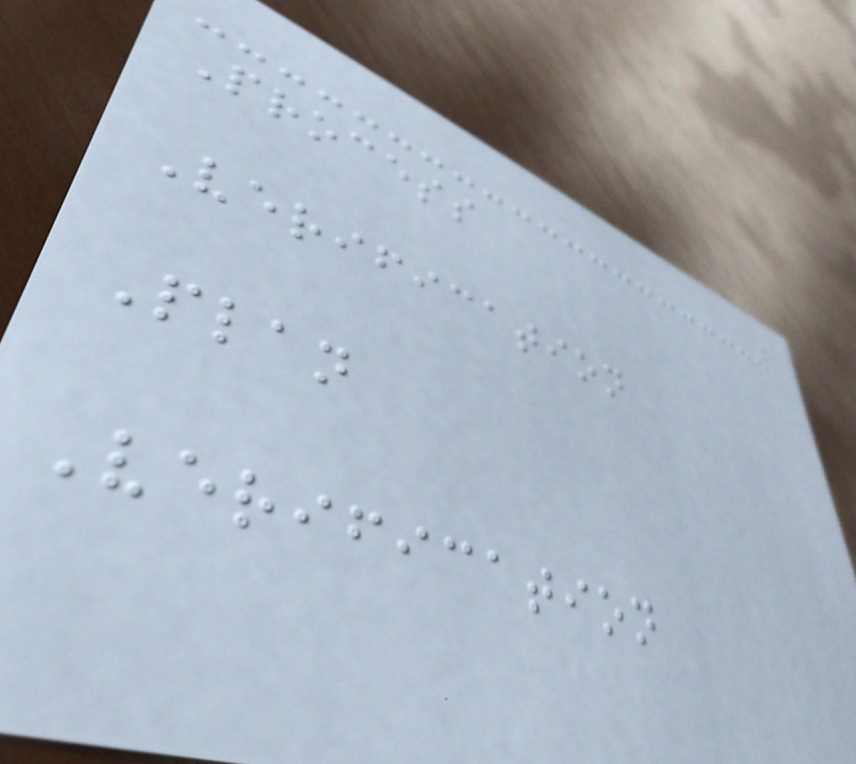Process
Verification
Plan
Verification
